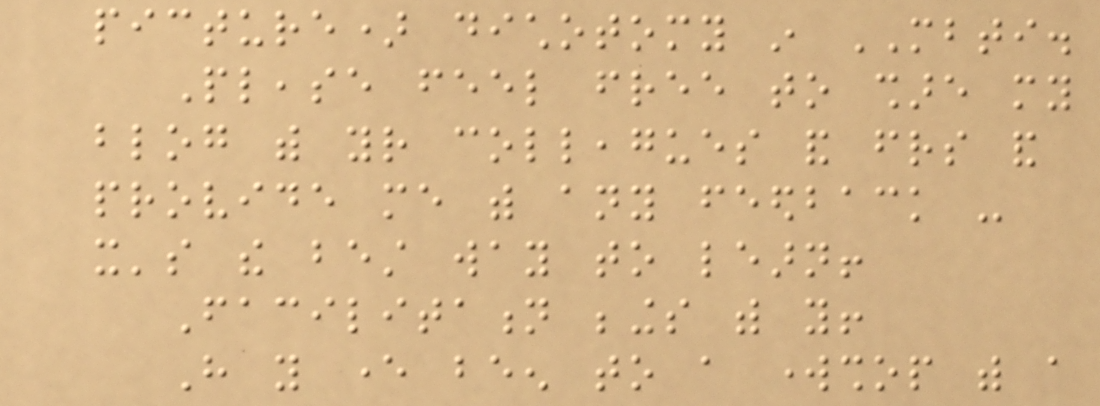picture) dichotomy in MBTI.
Please feel free to share my
blog with your colleagues and friends and
provide me with any feedback -
it's the best way to learn!
Facilitation beings with you!
Have you ever been to a workshop with a
